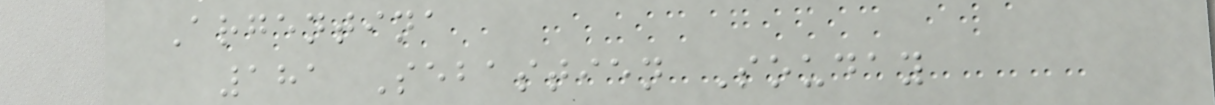Argentina
181 Sebastien Souday
